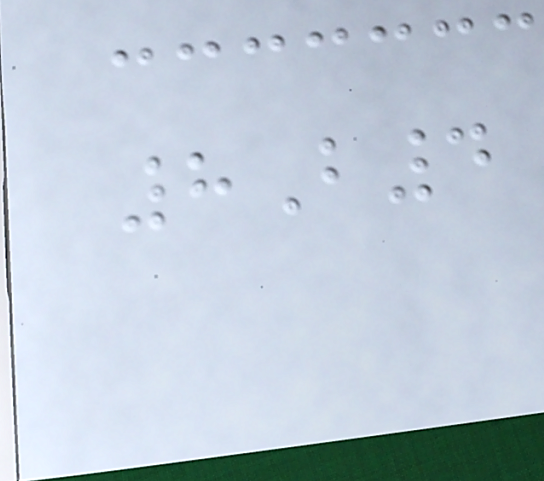8B4
